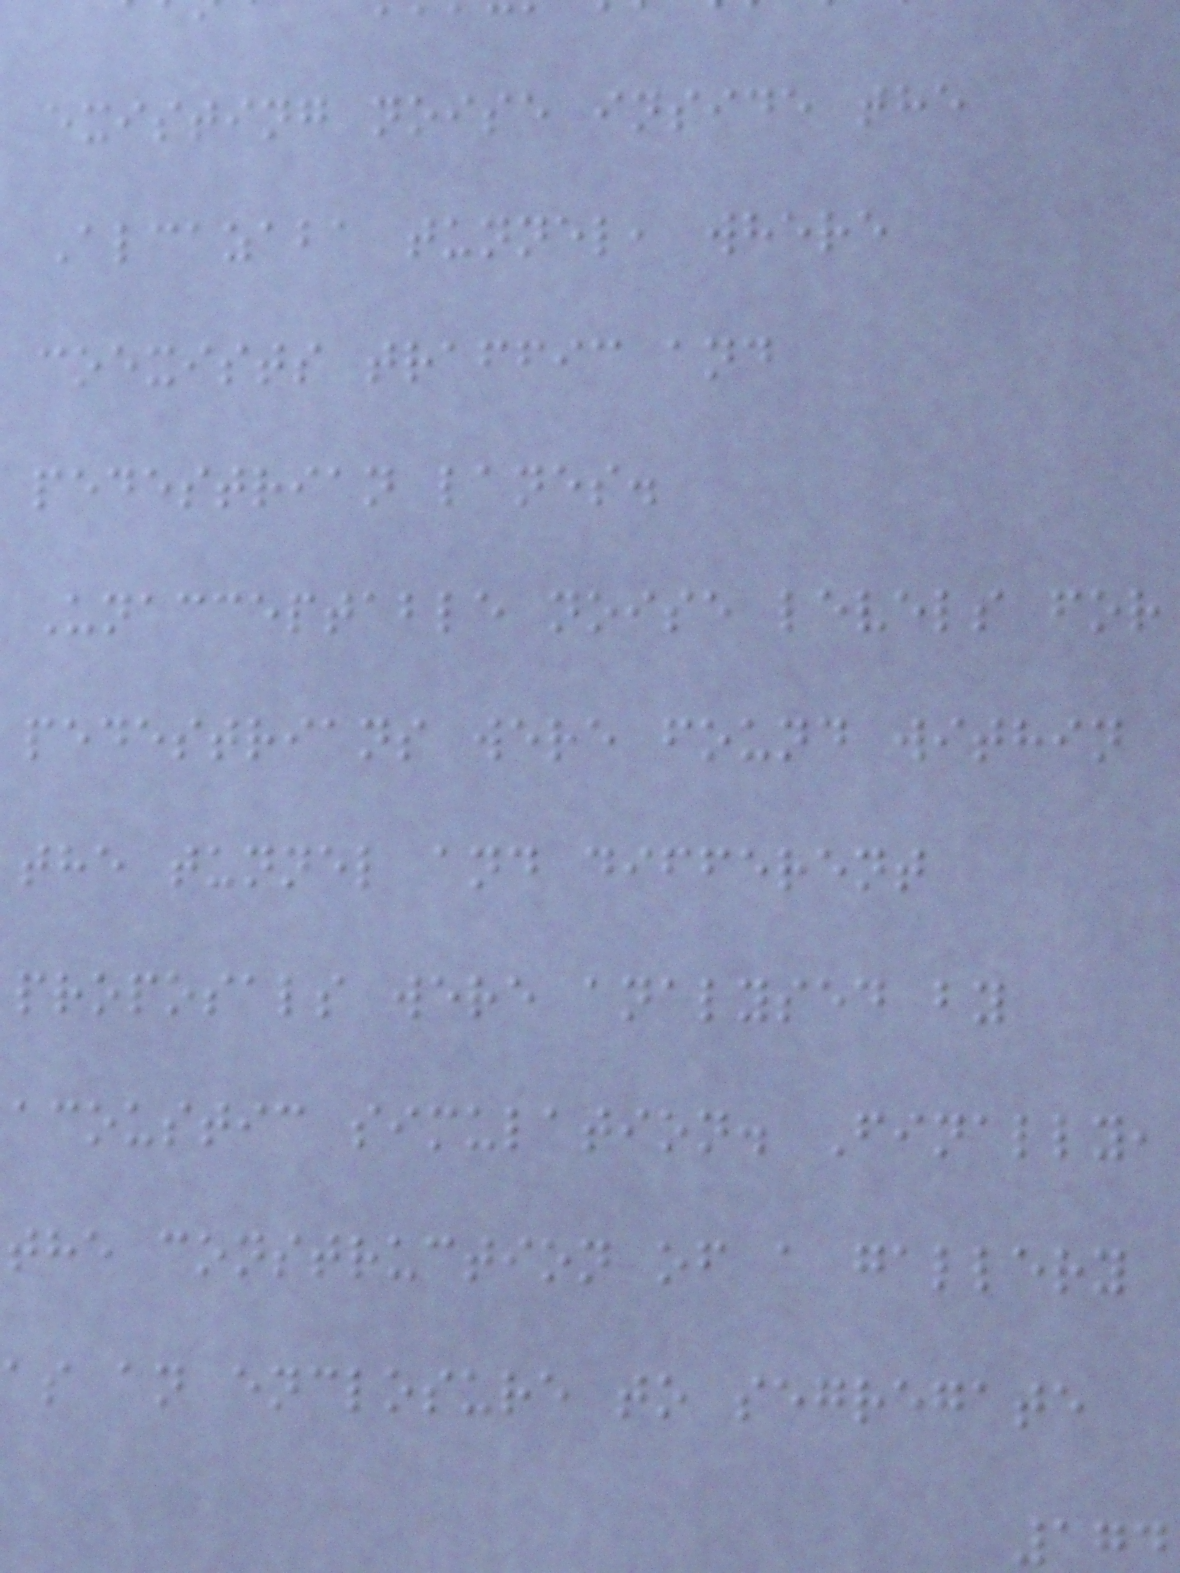existing noise inside the
Alcazaba tunnel, where
coexists traffic and
pedestrian lanes.
Unacceptable noise levels for
pedestrians were found within
the tunnel and different
proposals were analysed by
acoustic simulation. Finally,
the construction of a gallery
as an enclosure to segregate
174
